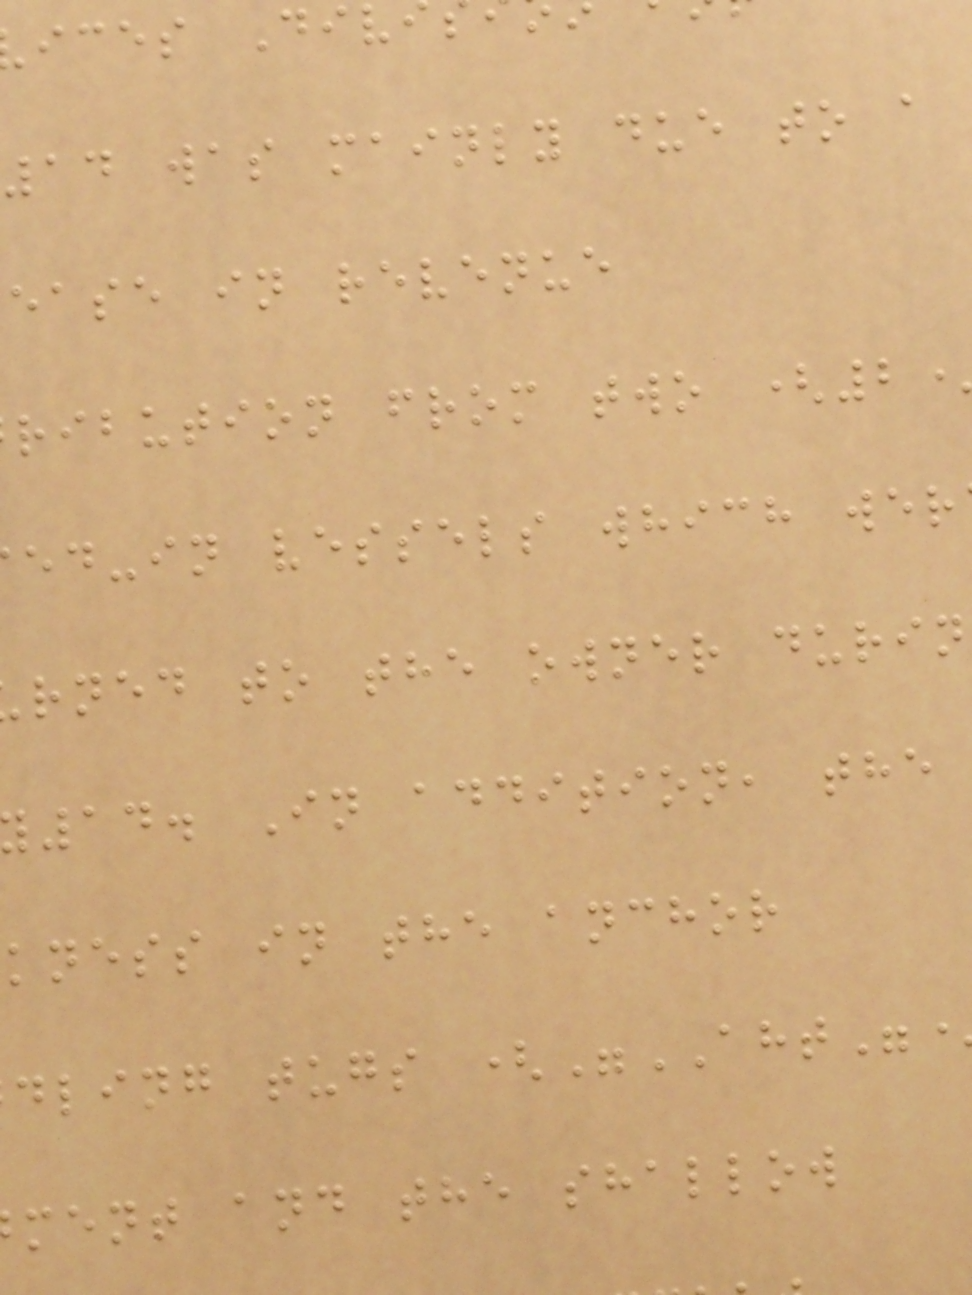ices Div
14 was mainly due to a
ease in revenue
ribution from two (2
ed-in vessels which wer
rned to the owner durin
14. In addition, the
kness in the anchor
dling tugs ("AHT
ment and the shallow
